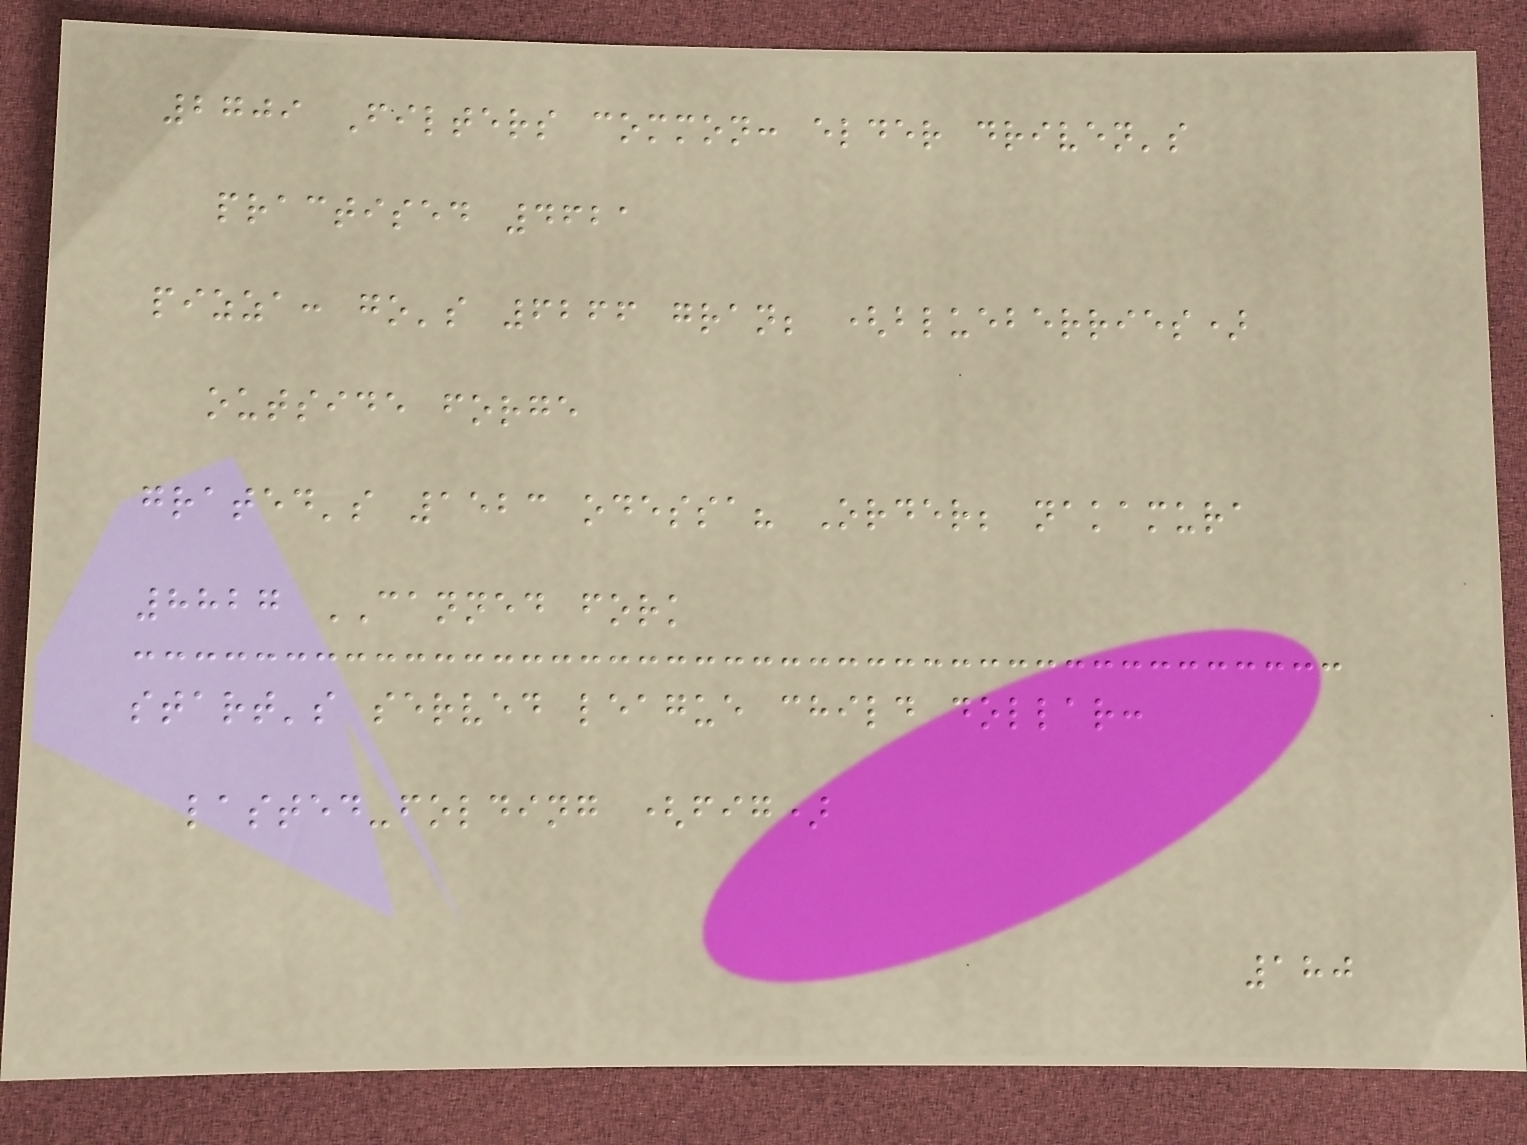2709 Filters common: elder driven's
practised 4621
pizza: go's 6266 gran; (blueberries)
outside forge
grated's 1523 odessa? Order; nakamura
8827 CANNED fork
start's served league child dollar:
lasted-folding (fig)
180
